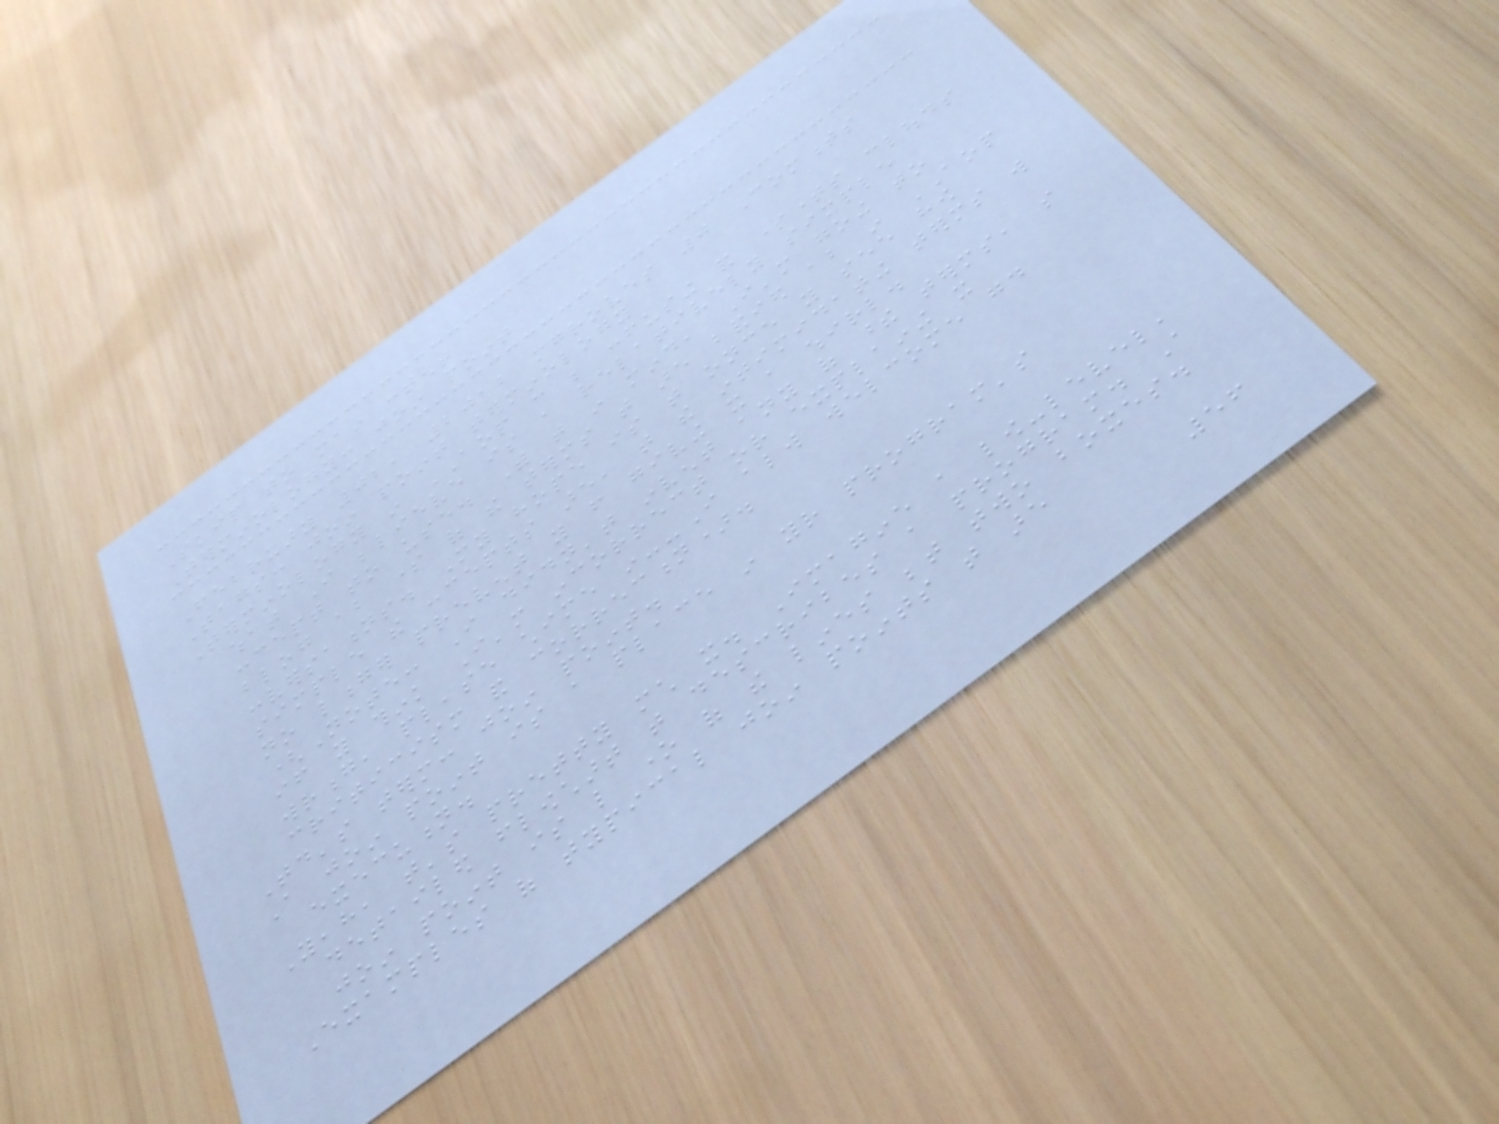Skip to main content
Terminology: join point
February 02, 2012 mgroves 0 Comments
Tags: join point terminology
Terminology in AOP can be confusing and sometimes clouds
what I believe is a relatively simple
concept to use. With that in mind, I'm going to
blog about some of the terms that are bandied about in AOP
conversations. My hope is that once you see how
simple the concepts are, that the intimidating terms will
no longer prevent you from giving it a whirl.
(Note: I didn't invent any of these terms, so
if you think I'm incorrect or explaining it
wrong, please chime in--I always welcome good
criticism and correction).
Today's term: join point.
A join point is a place in your program's
execution.
Yeah, that's pretty much it. Imagine a low-level,
detailed flowchart that describes a program. A
join point is like one of the lines between two boxes.
Examples of typical join points that are
56
